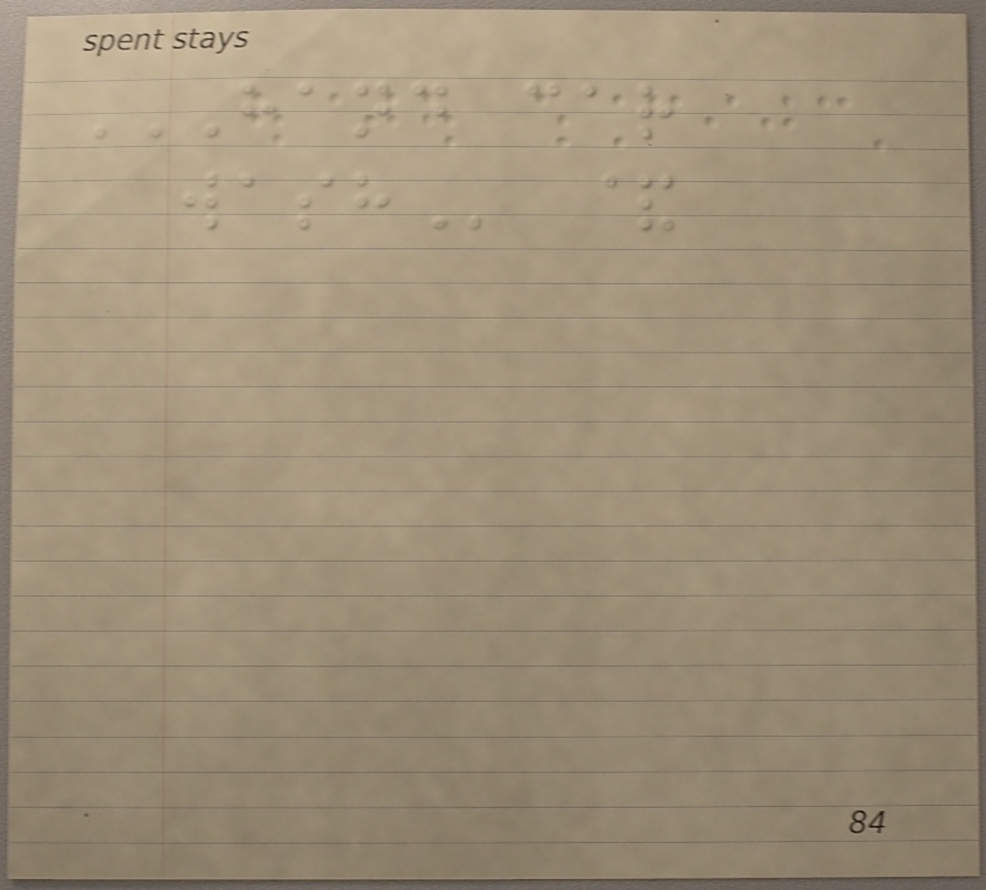HAND CAR
WASH &
